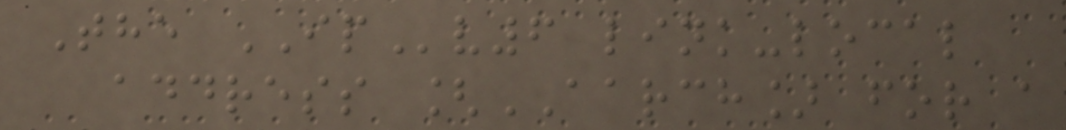The IPv6 link-local
address [AARCH] for a
